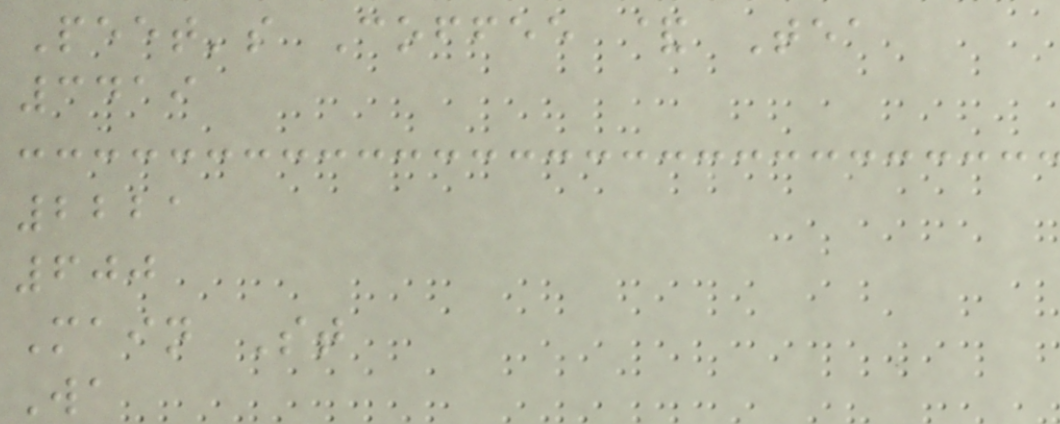Peet's Coffee & Tea
3419
2221
600
Main St
Wa
